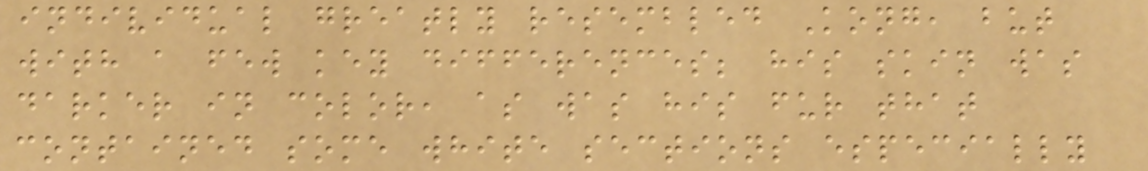individual greatly resembled Kong, but
with a few key differences; his skin was
darker in color, as was his fur that
contained some white sections especially
